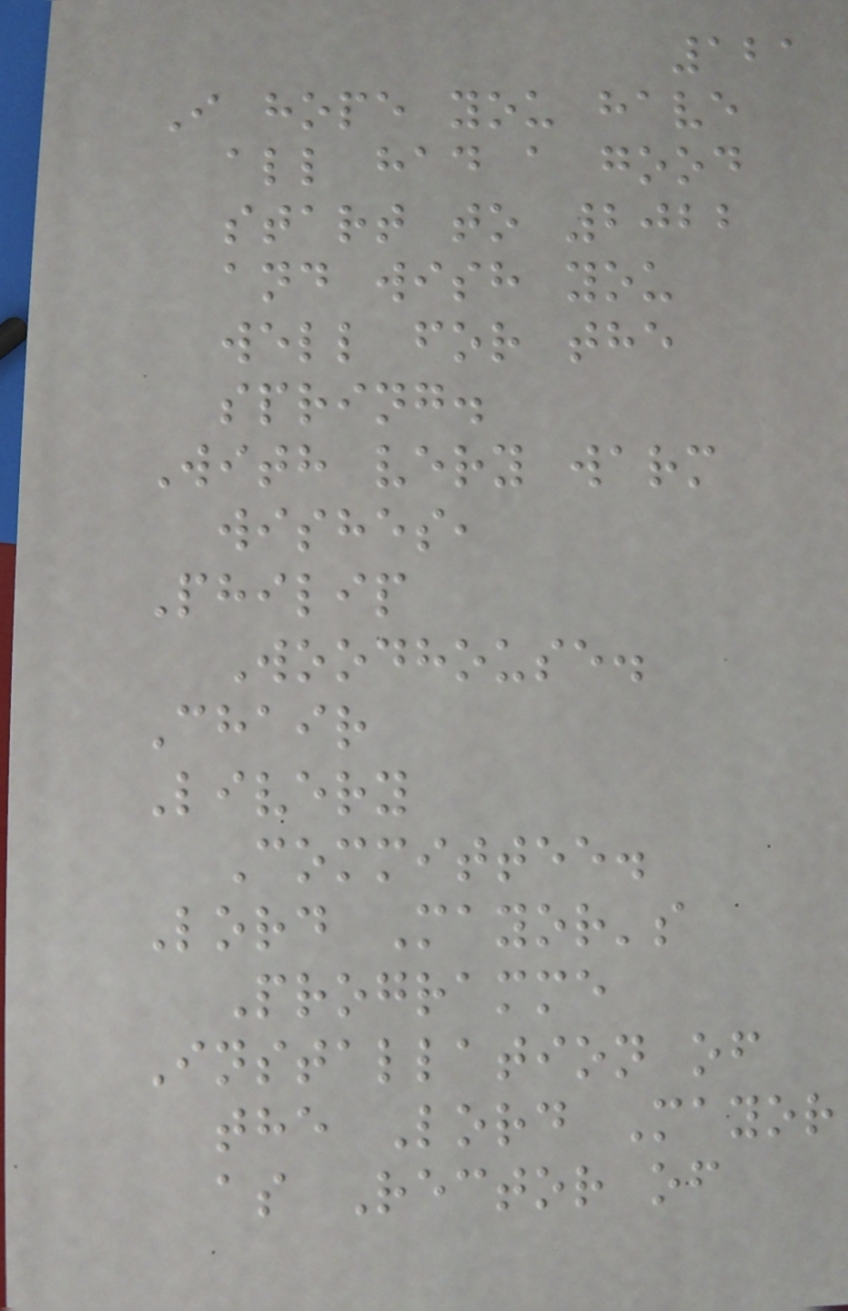121
I hope you have
all had a good
start to 2022
and wish you
well for the
spring.
With very warm
wishes,
Philip
Woodhouse.
Chair
Livery
Committee.
Lord Mayor's
Programme
Installation of
the Lord Mayor
as Rector of
